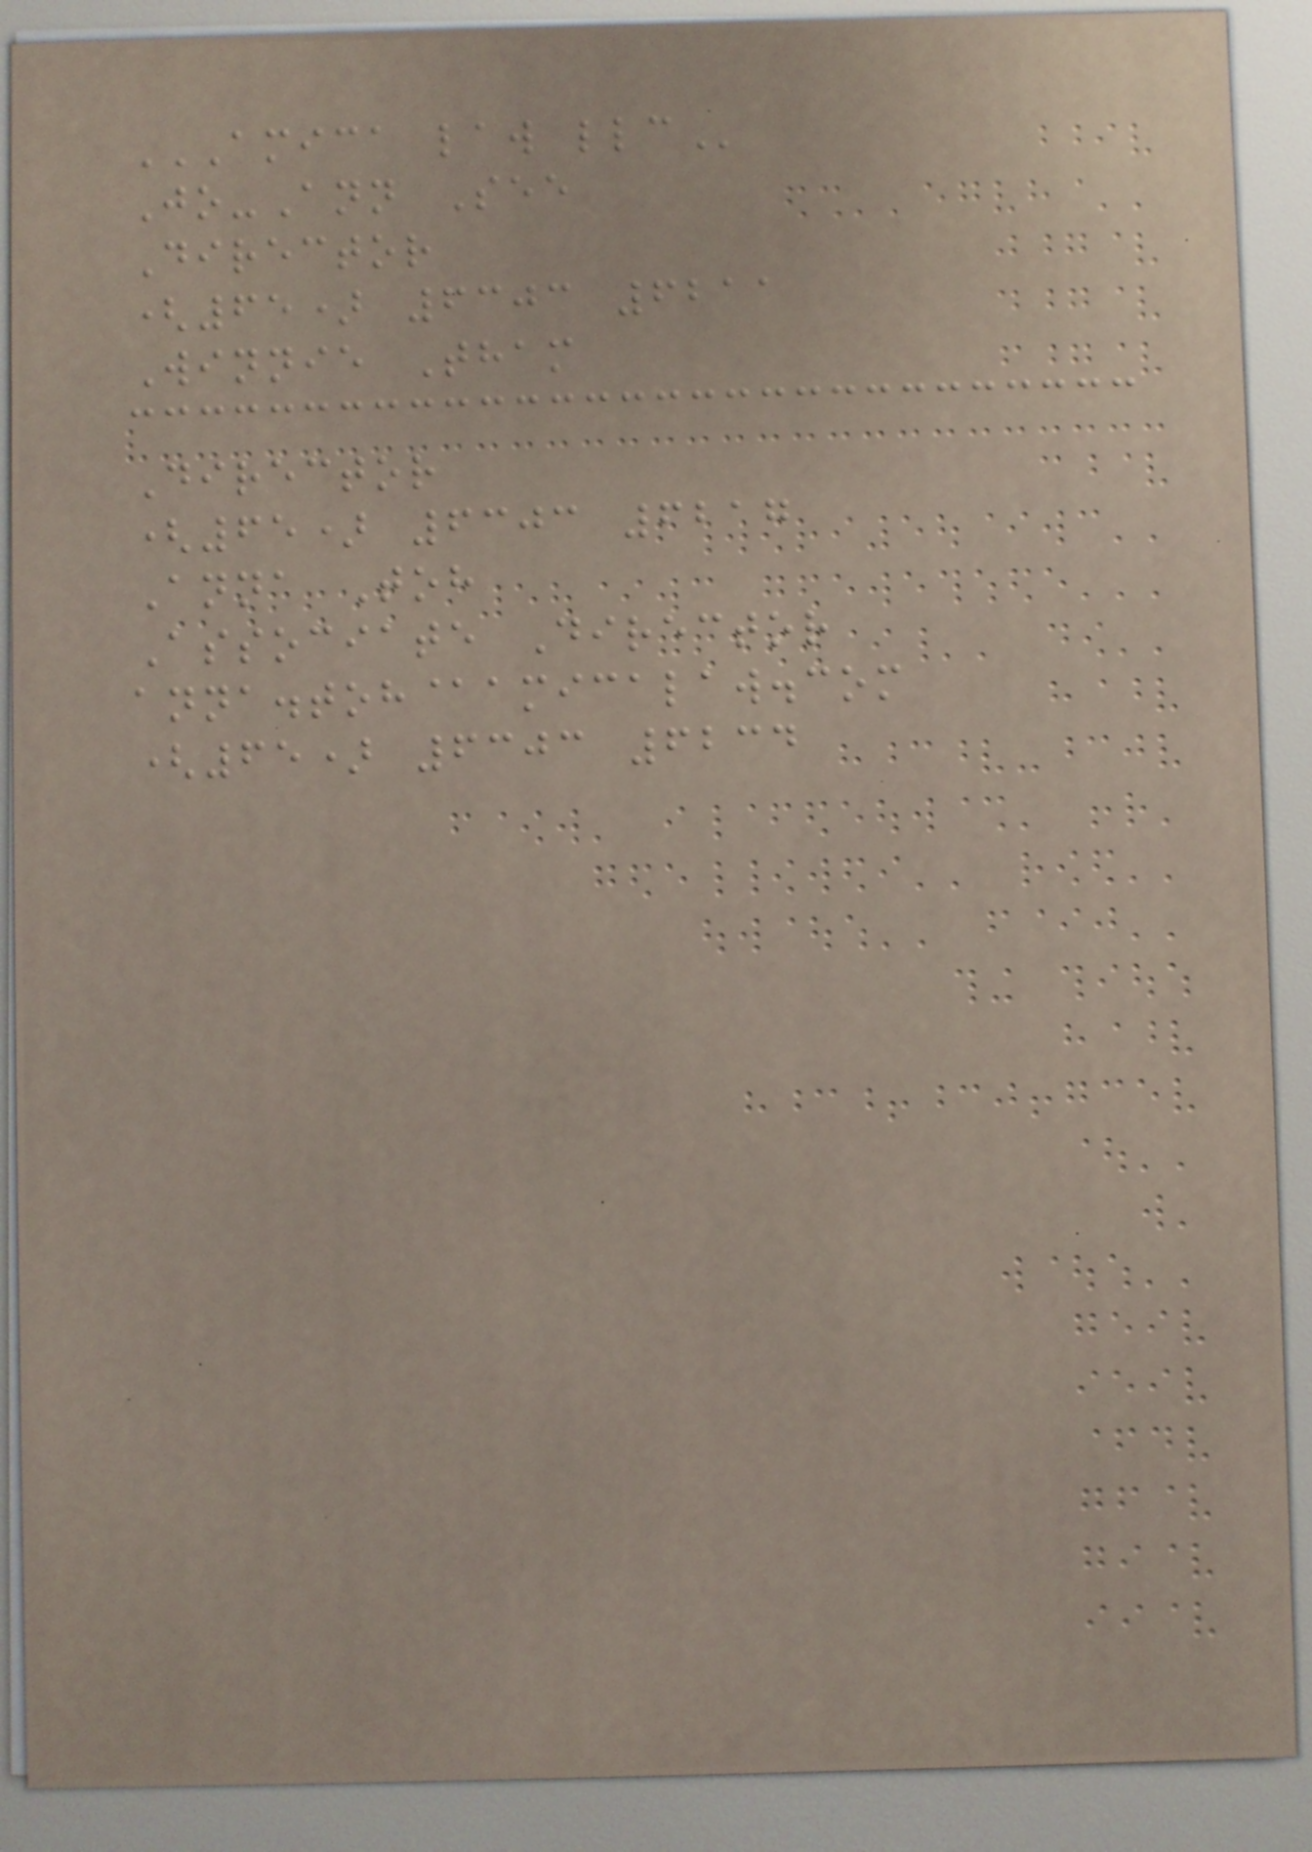AMICA LAW LLC
Jo-Ann See
Director
(65) 6303 6211
Winnie Tham
Director
(65) 6303 6217
Anna Toh
Associate Director
anna.toh@amicalaw.com
(65) 6303 6234
